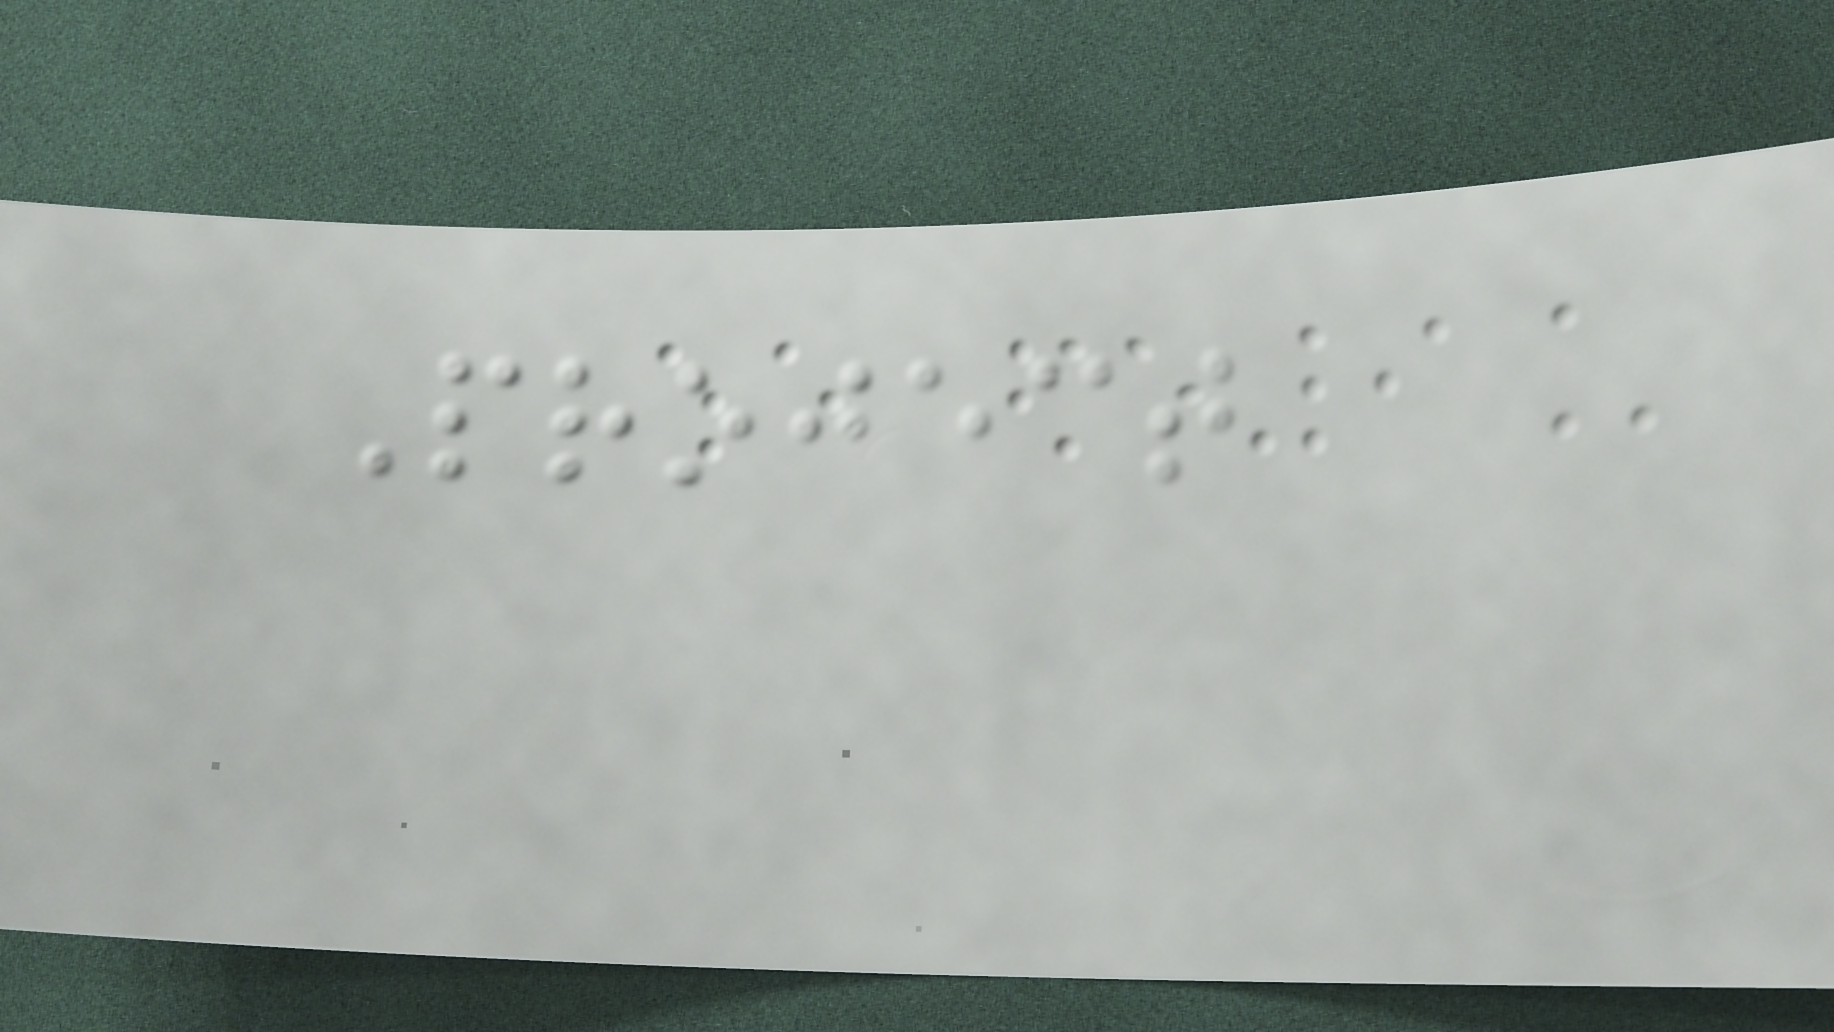Project
